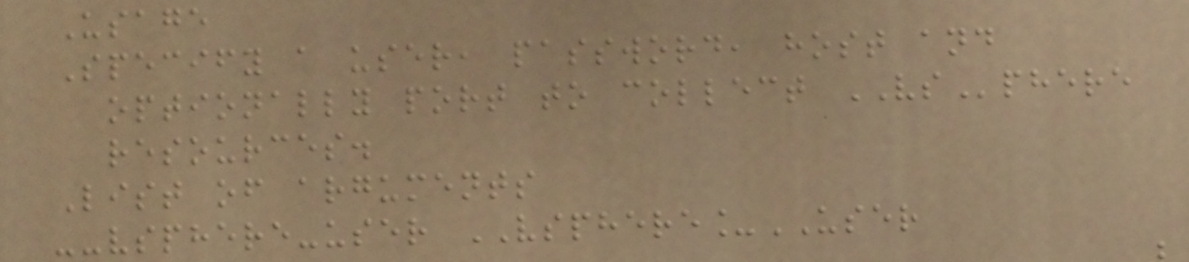Usage
Specify a user, password, host and
optionally port to collect VSphere
resources.
List of arguments
--vsphere-user VSPHERE_USER
